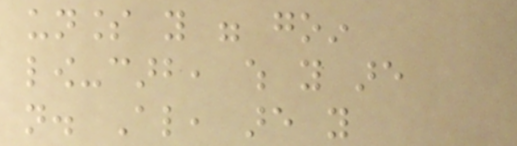unless you were goin
low-carb, which you are
not. Also, are you
